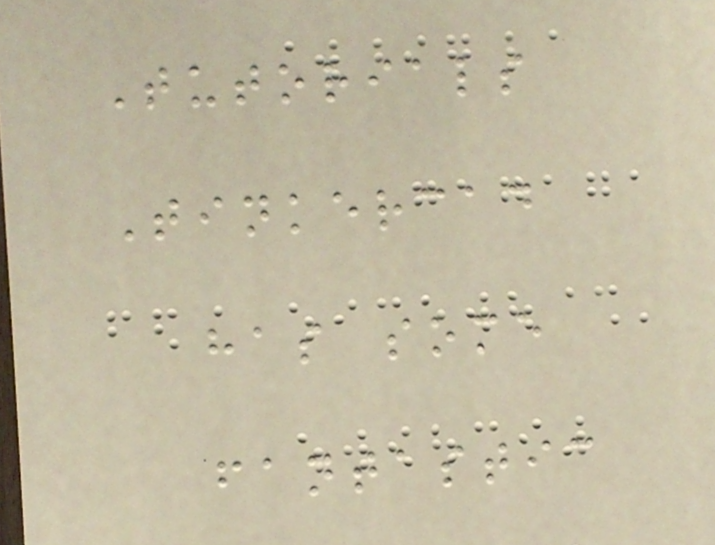Tutorials
Tinkercad
has some
fantastic
